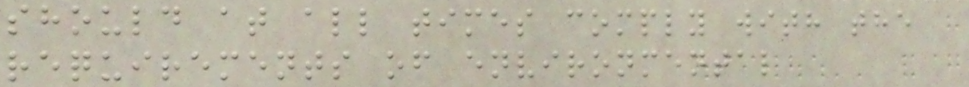should at all times comply with the
requirements of environmental
